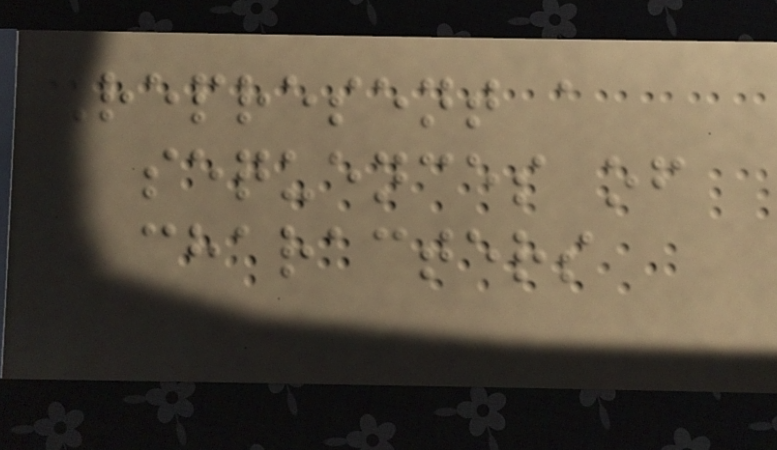Represent a
sequences of
characters
